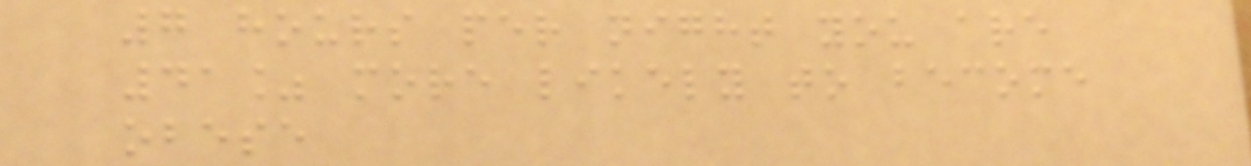7 hours per night you are
41% more likely to become
obese
